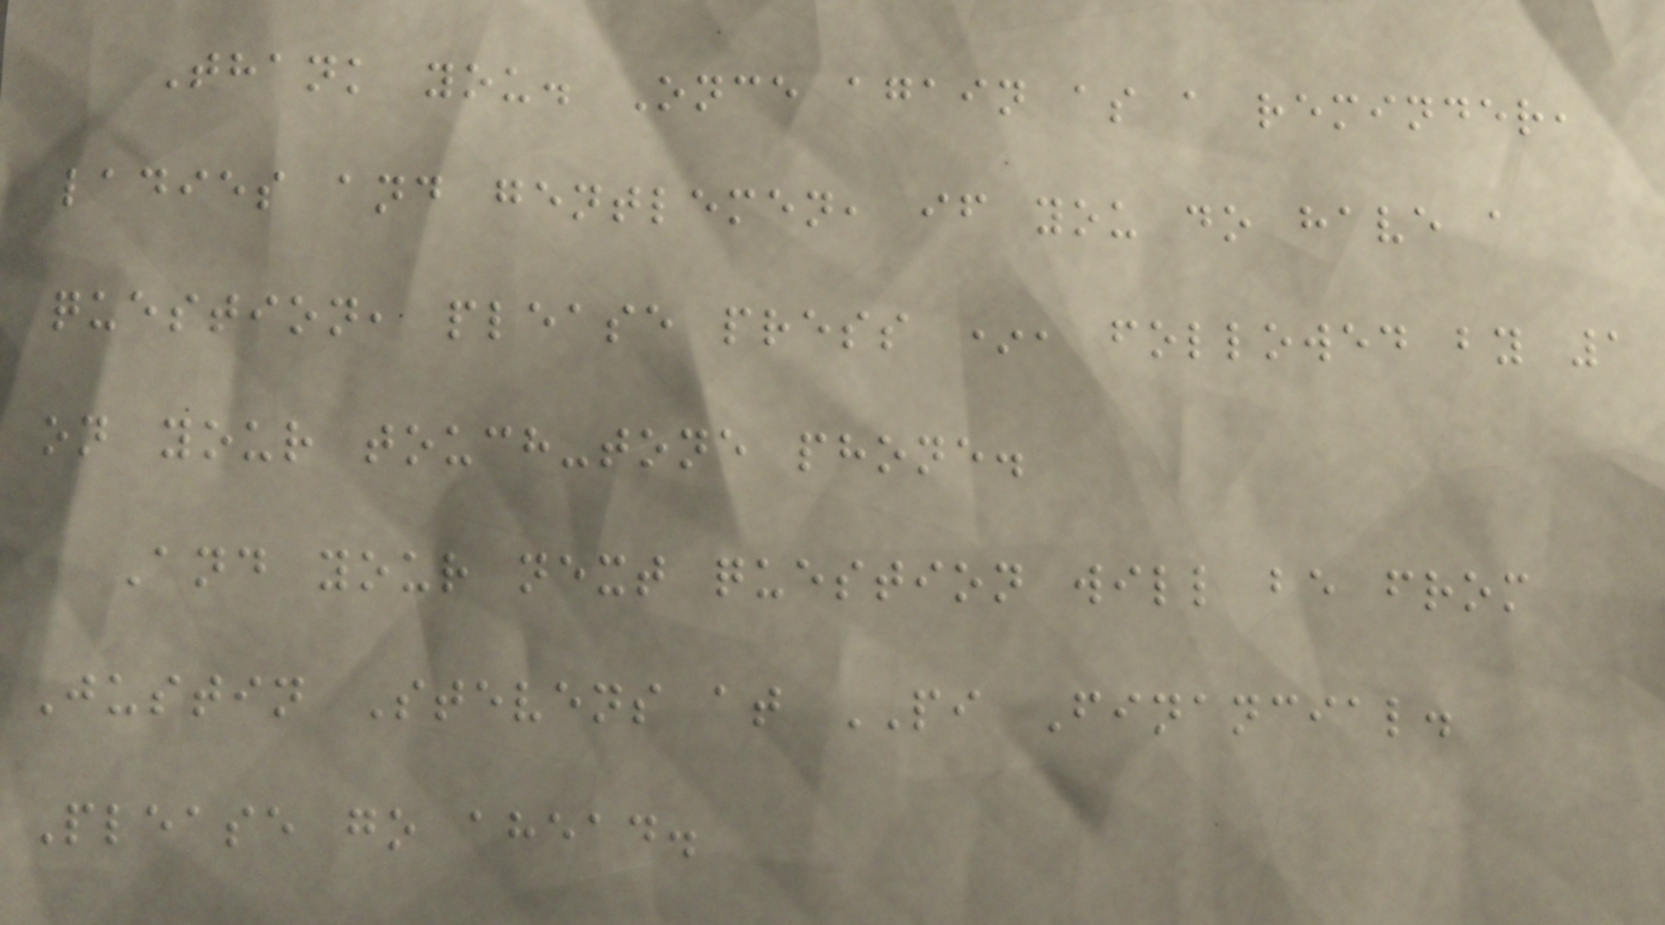Thank you. Once again as a reminder,
ladies and gentlemen, if you do have a
question, please press *, followed by 1
on your touch-tone phone.
And your next question will be from
Justin Stevens at PI Financial.
Please go ahead.
